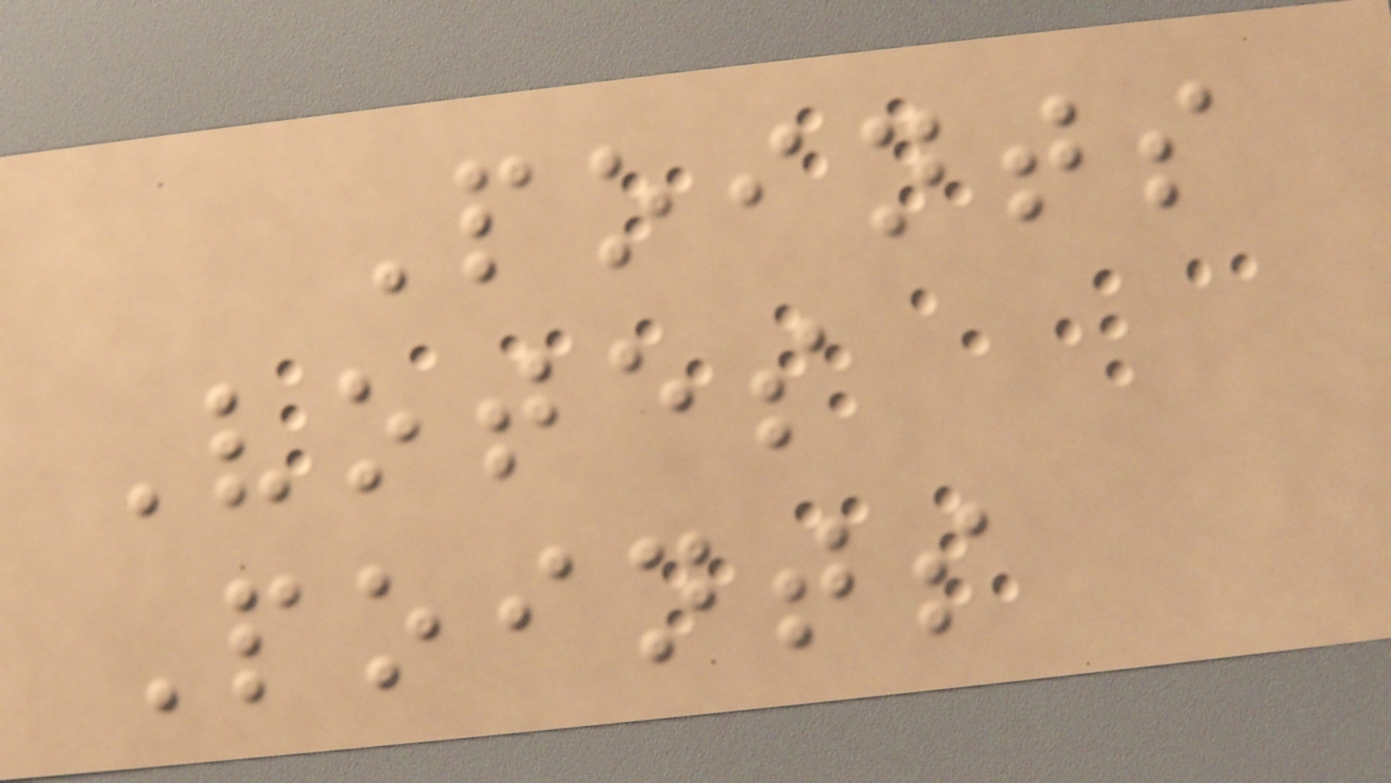Points
Votes
Points
